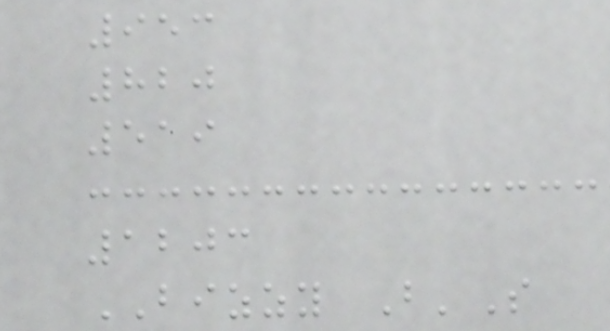953
820
519
1203
BIZZY B'S
